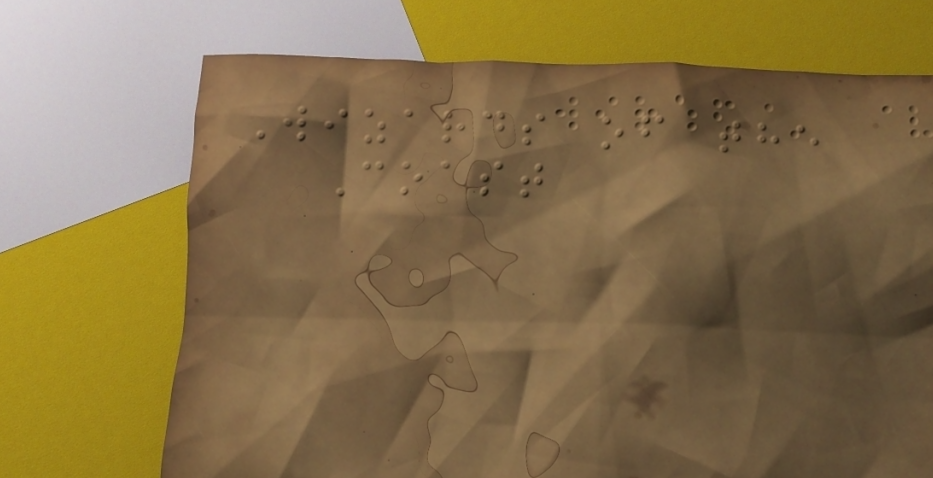Wizards of the
Coast
